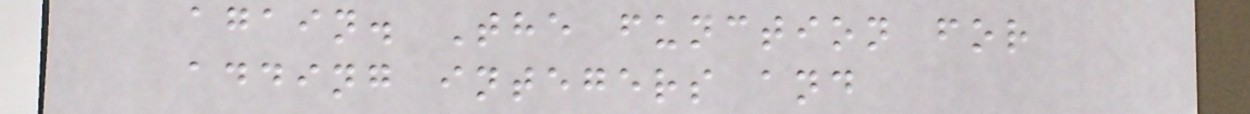again. The function for
adding integers and
